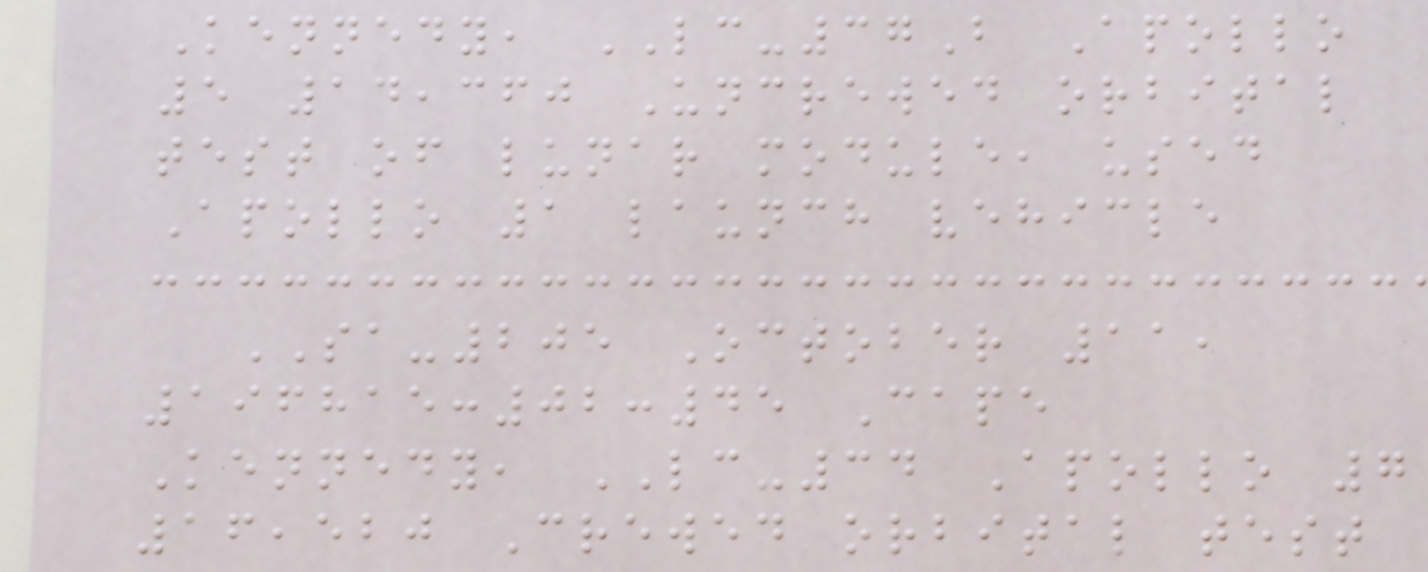Kennedy, LC-37B Apollo
5 14,360 Uncrewed orbital
test of lunar module, used
Apollo 1 launch vehicle
SA-205 October 11,
196815:02:45 Cape
Kennedy, LC-34 Apollo 7
16,520 Crewed orbital test
